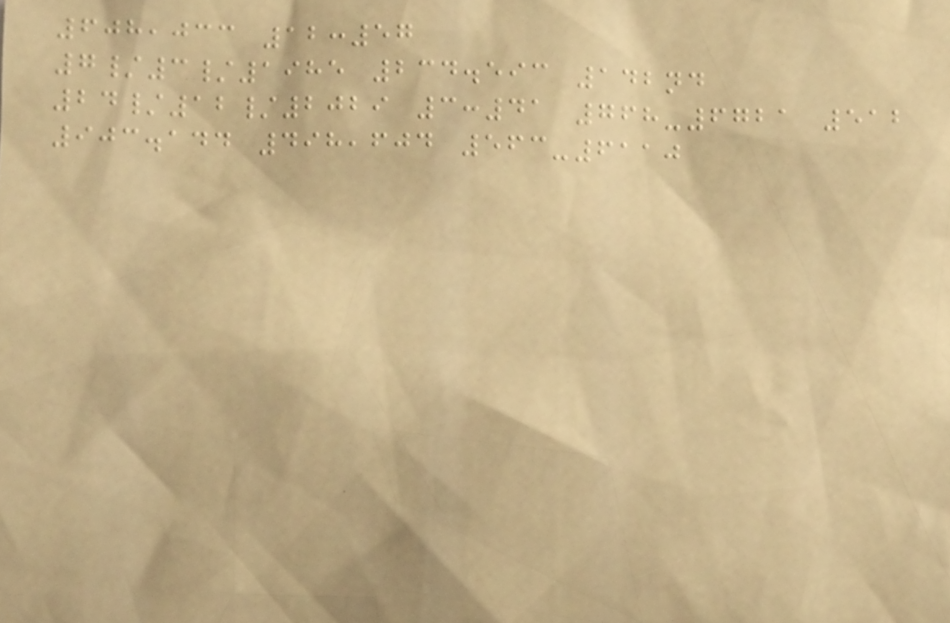608,033 12:57
7/3/1985 234.593 142nd
24/12/2029 3:41 768-6721 512
903.144 498,604 563-6110
